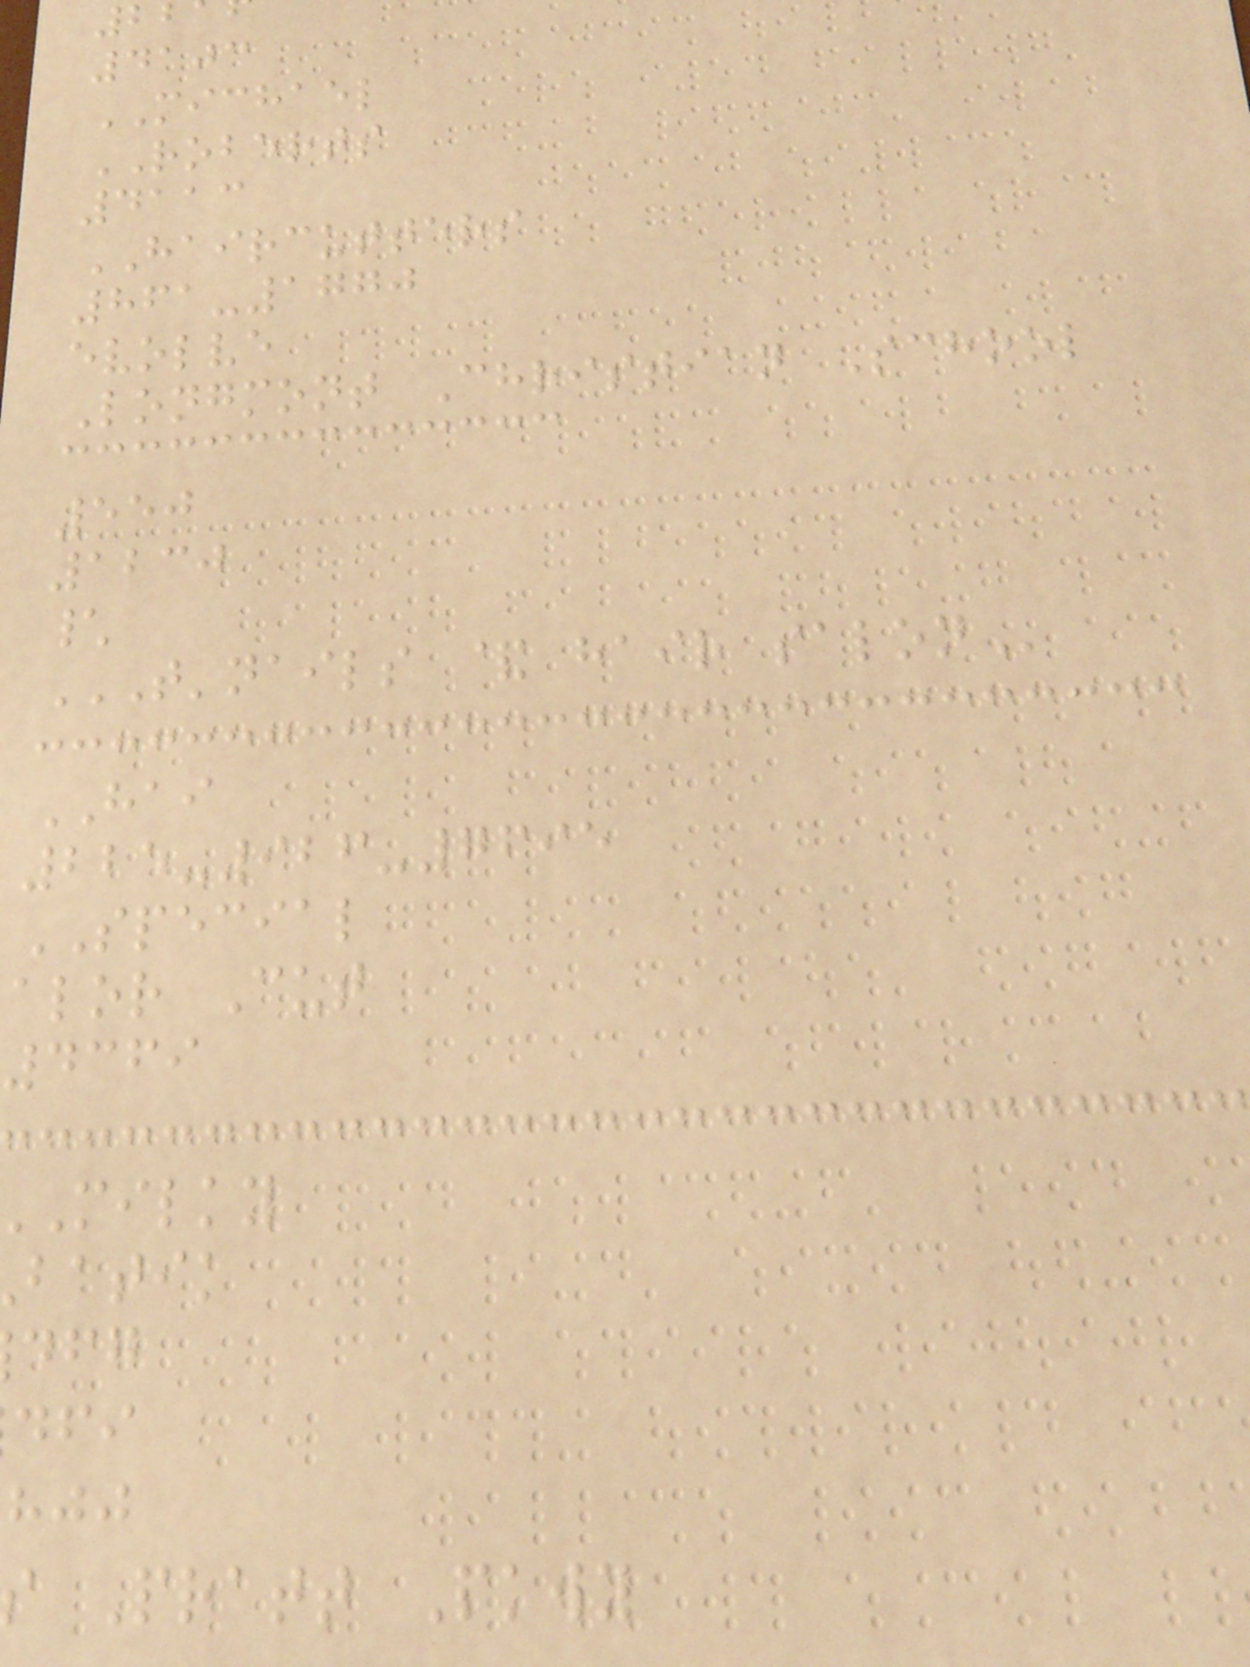4103
MICHAEL
ROBERTS
4113
HAIRCUTTERS
861-1770
evolve
Longmont Christian School
550
1230
\
T'NAILS & HAIR SALON
HAI
225-926-7695
SPECIAL
alor Cut
4369
milky
batik
Pratt Pkwy
